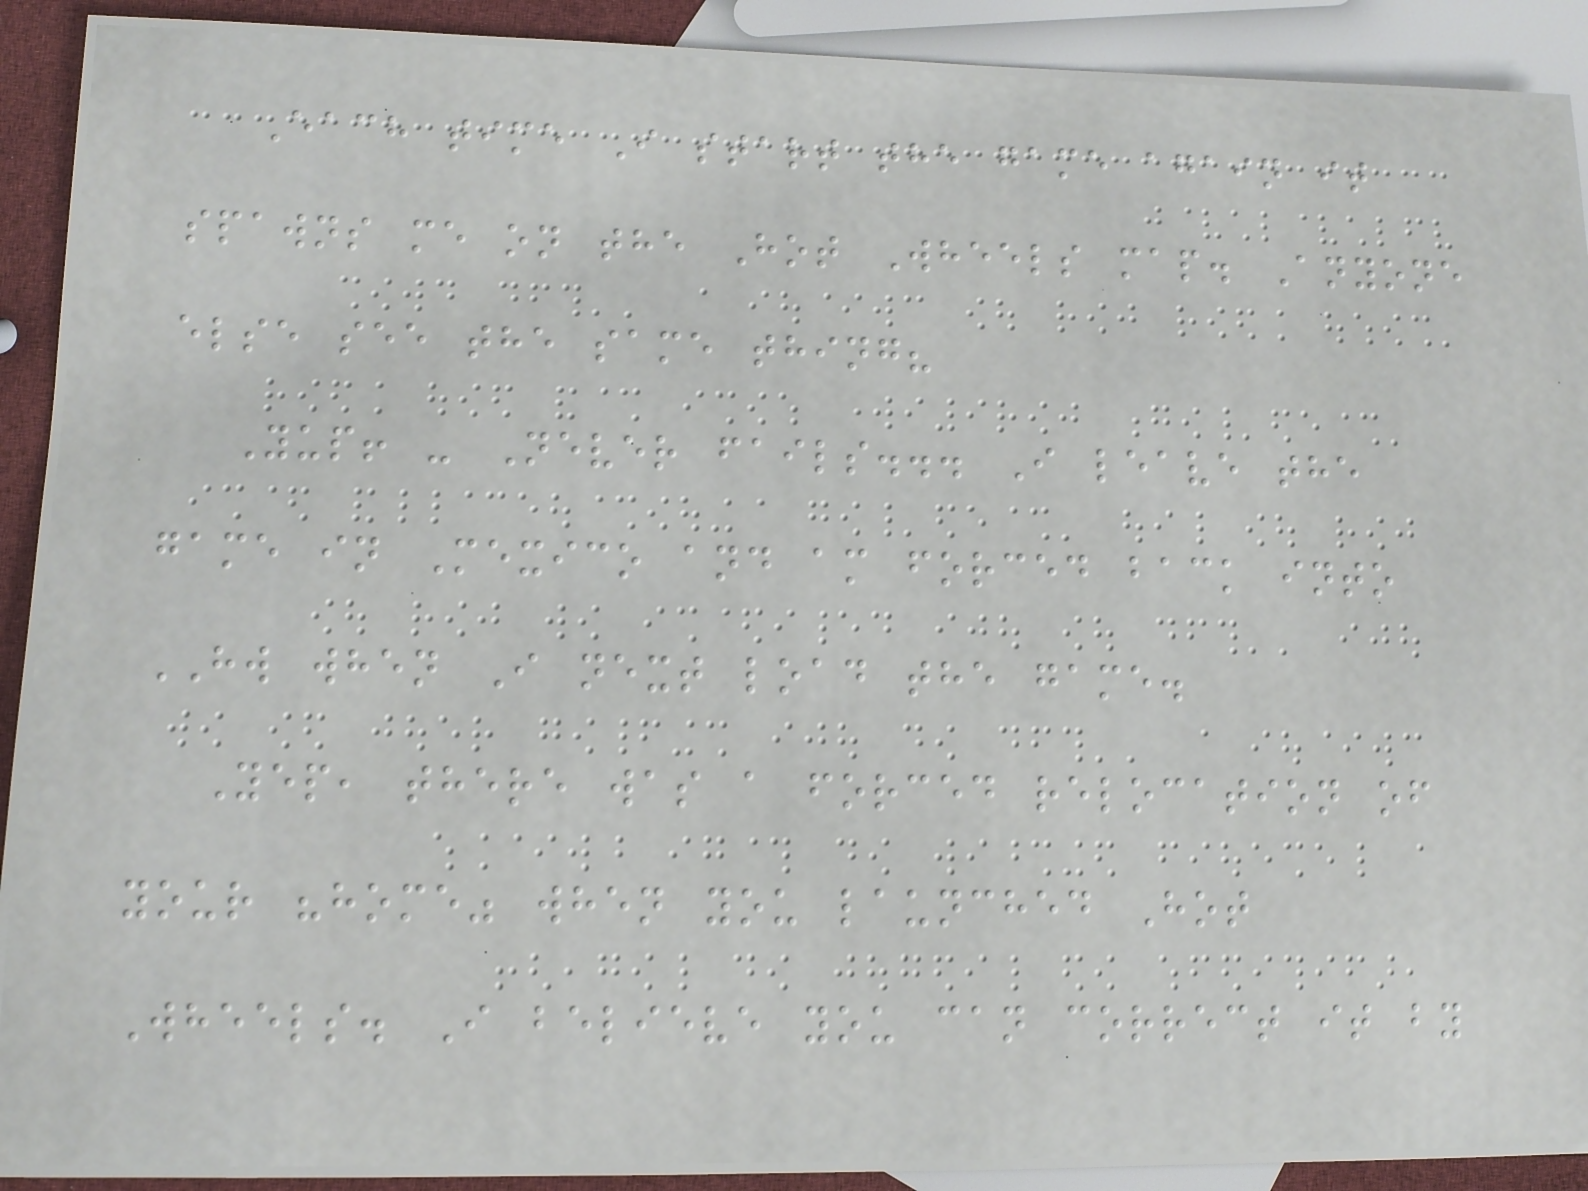Each time I start the game again it
spawns me on the Hot Wheels map. Anyone
else see the same thing?
Yup! - Never fails... I leave the
game in Mexico and am forced back into
HW when I next load the game.
Yep, there was a forced relocation of
your "home" when you launched Hot
Wheels. I believe you can correct it by
